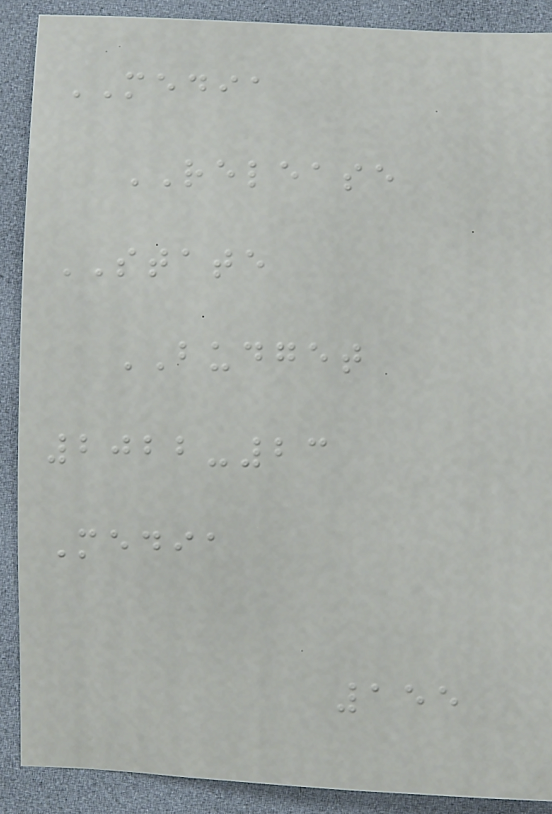MEDIA
RELEASE
STATE
BUDGET
2022-23
Media
155
